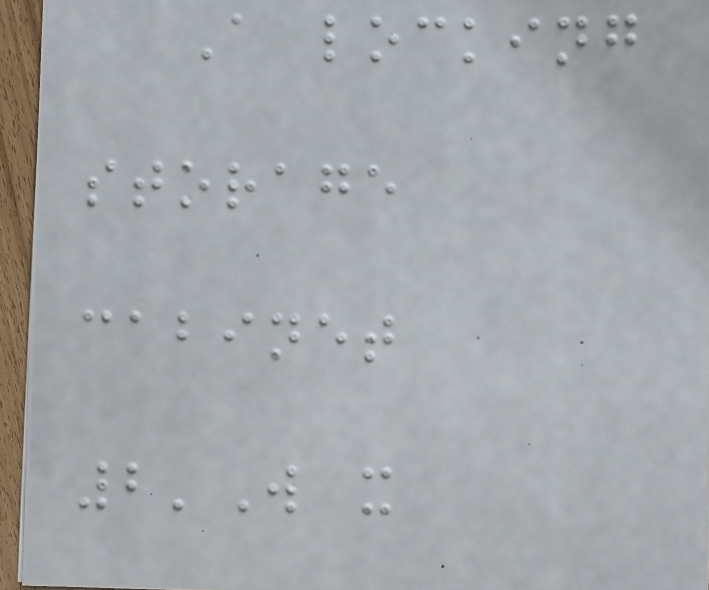A locking
storage
cabinet
2'W x
